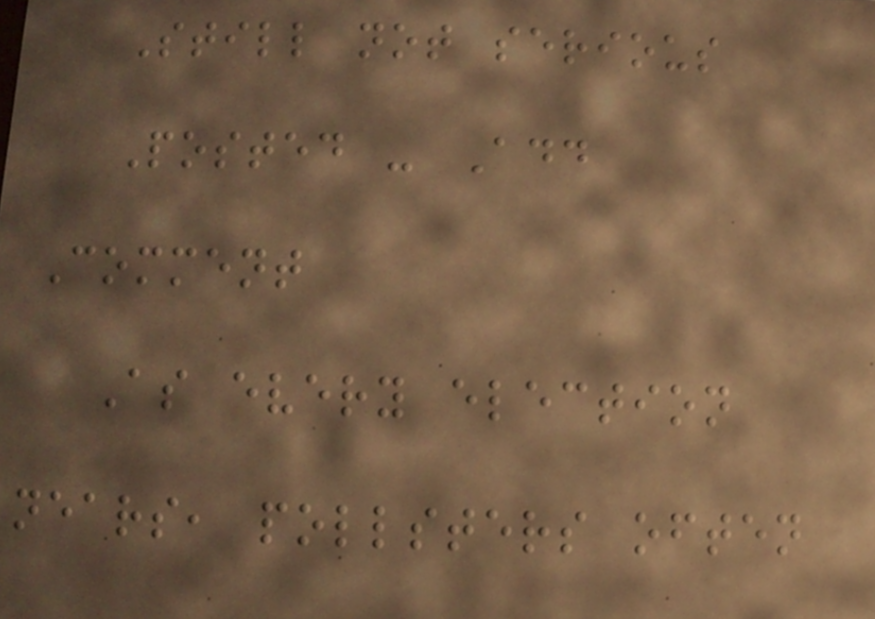Still not serious
Posted - Add
Comment
As every election
nears, pollsters often
